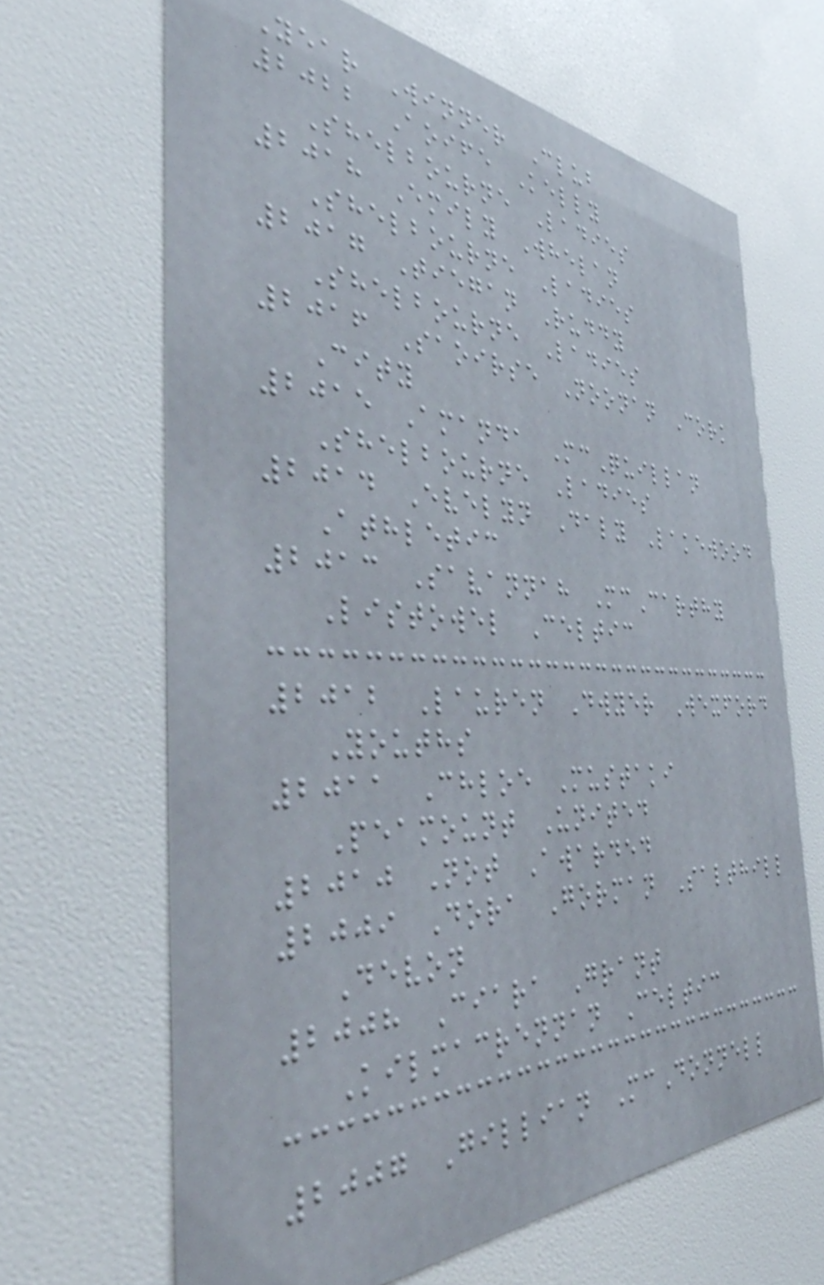Year Winner Club
2022 Aoife Kelly
Shelbourne Ladies
2018 Emily Whelan
Shelbourne Ladies
2017 Tiegan Ruddy
Shelbourne Ladies
2016 Saoirse Noonan Cork
City
2015 Amanda McQuillan
Shelbourne Ladies
2014 Evelyn Daly Lakewood
Athletic
2013 Savannah McCarthy
Listowel Celtic
2012 Lauren Dwyer Wexford
Youths
2011 Chloe Mustaki
Peamount United
2010 Not Awarded
2009 Dora Gorman Salthill
Devon
2008 Ciara Grant
Kilmacrennan Celtic
2007 Gillian McDonnell
